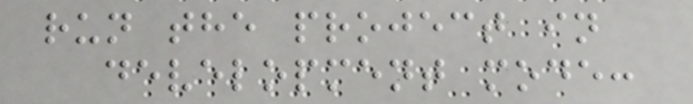run the project in
development mode:
